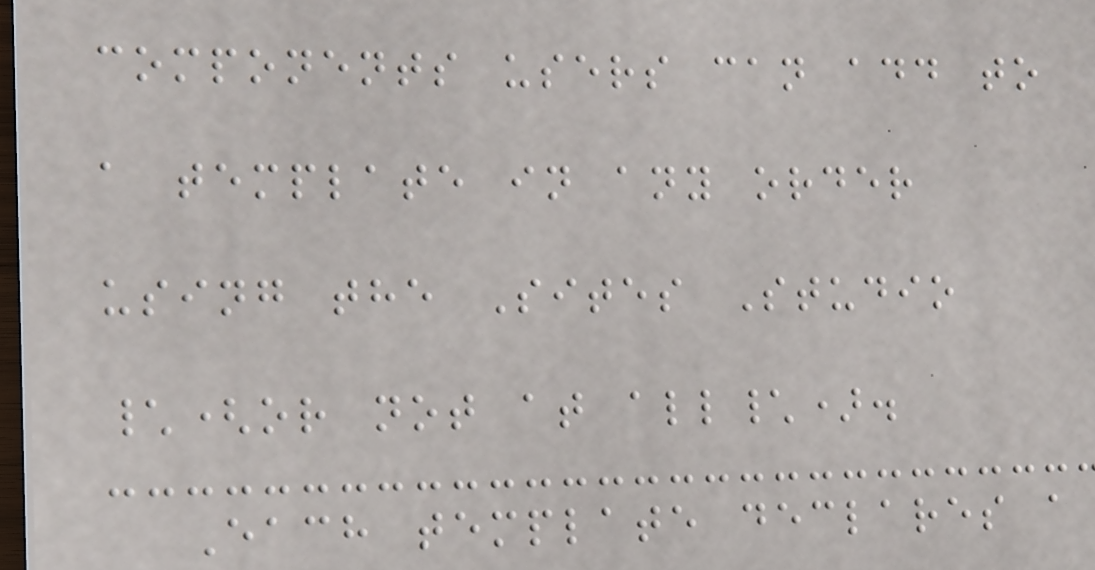components users can add to
a template in any order
using the Sites Studio
\(or not at all\).
Each template declares a
